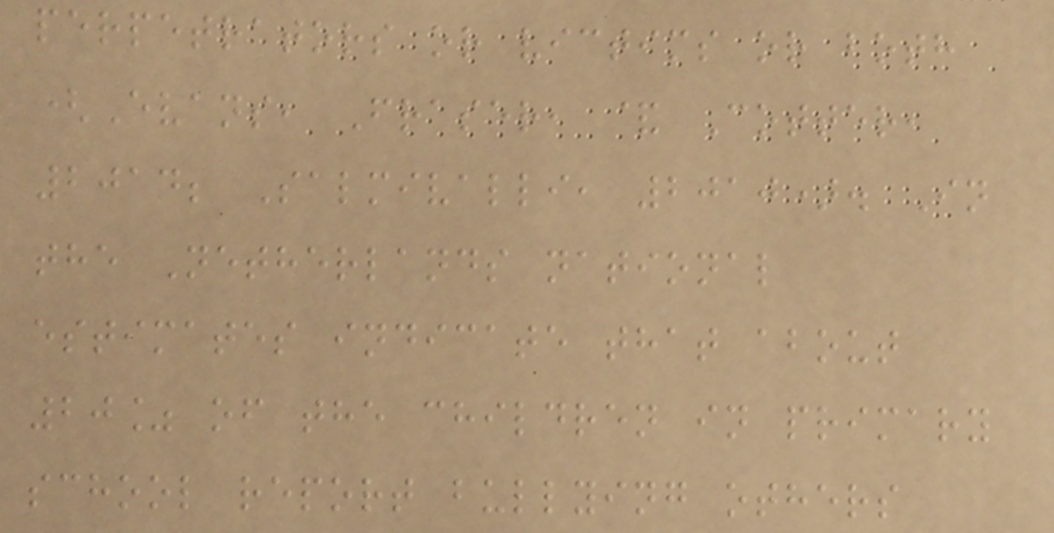perpetrators or victims or both
(Evans, Fraser, & Cotter,
2014; Salmivalli, 2010). In
the Netherlands national
estimates indicate that about
20% of the children in primary
school report bullying others
